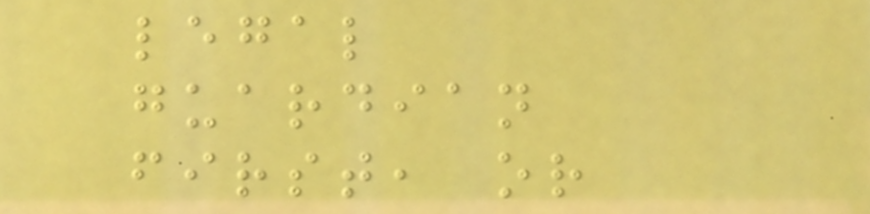legal
guardian
first, or
